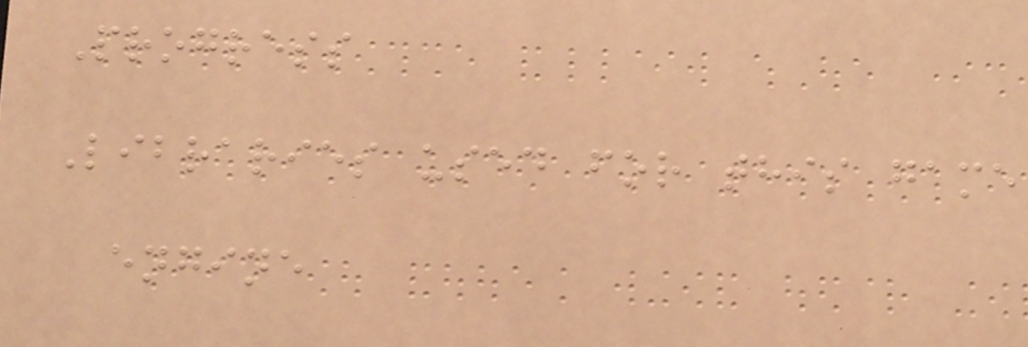Progress
Libraries used for this game
engine
